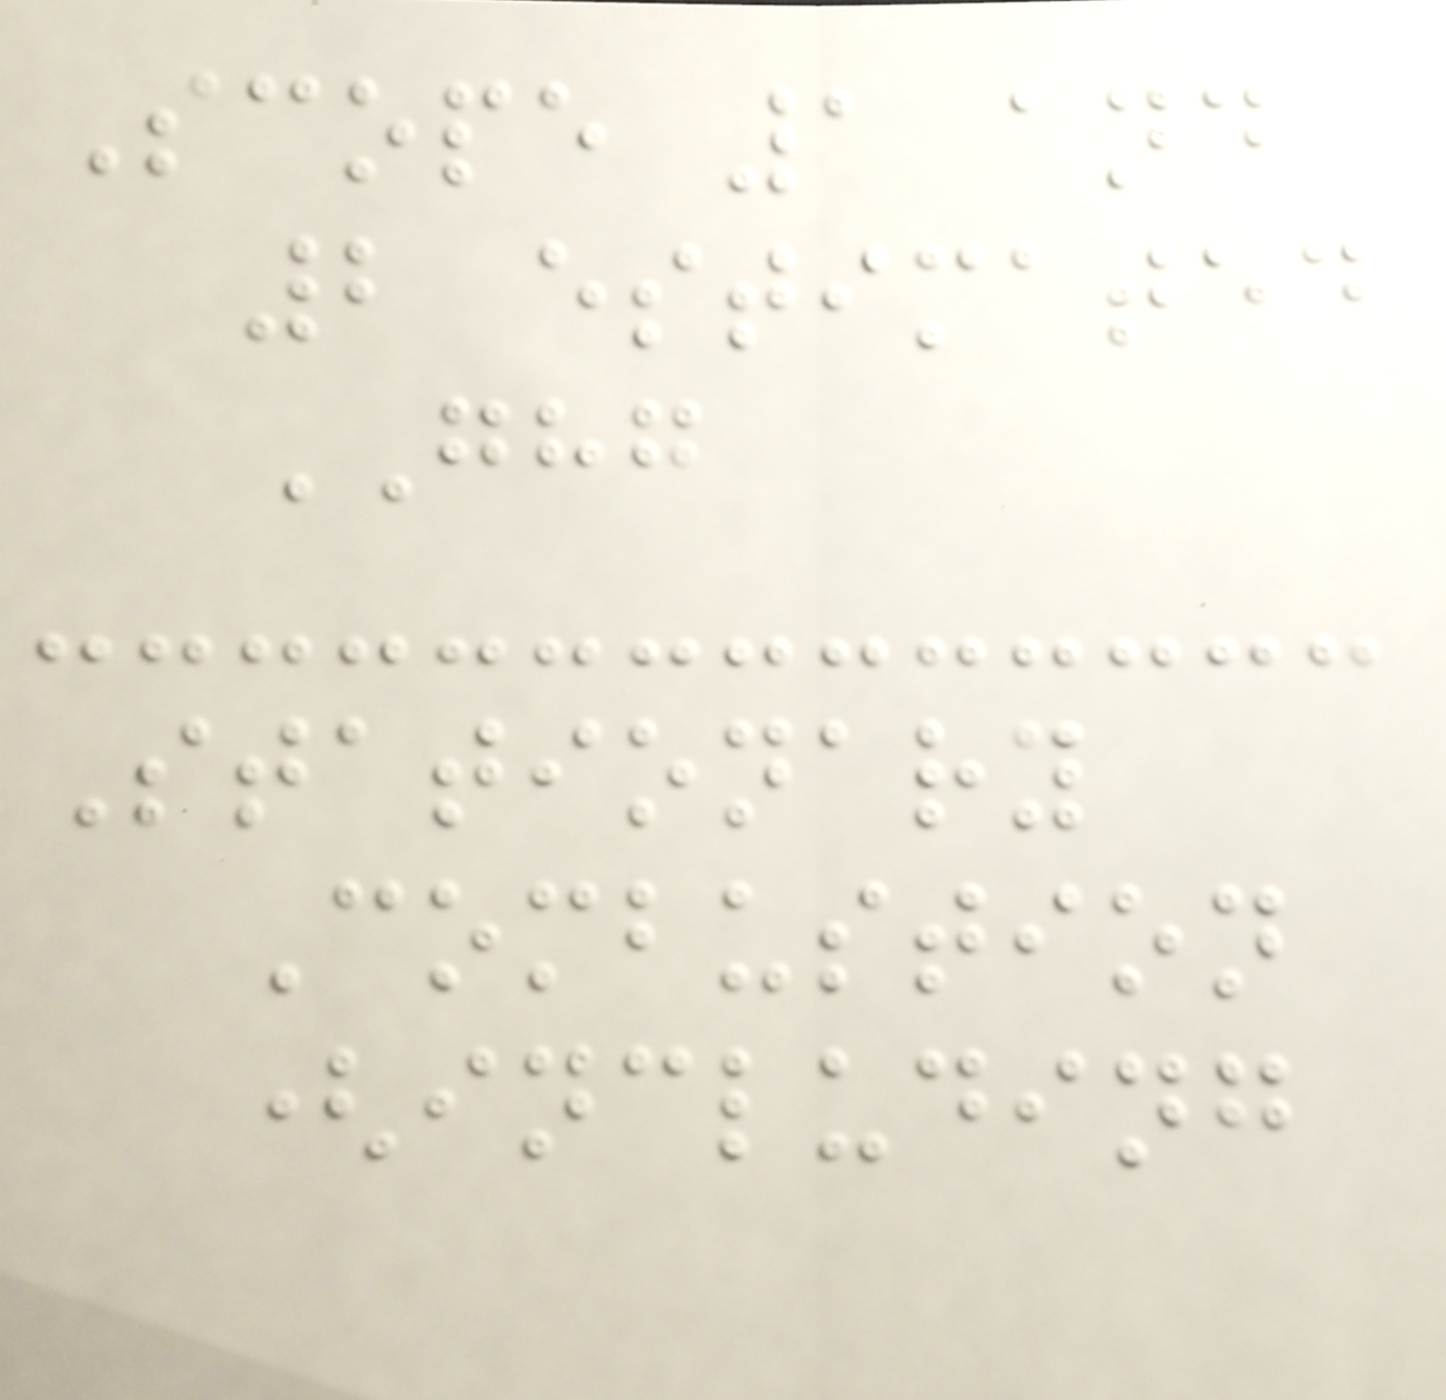Scope 1 and
2 estimated
GHG
Stationary
Combustion
(including
